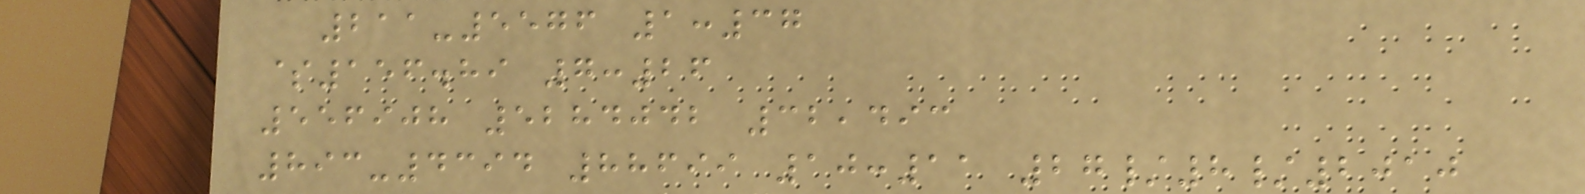211-5576 1:37
$156.89 7:26
556908 5284042 32,493
893-4394 88699 10:11 27/8/2010
